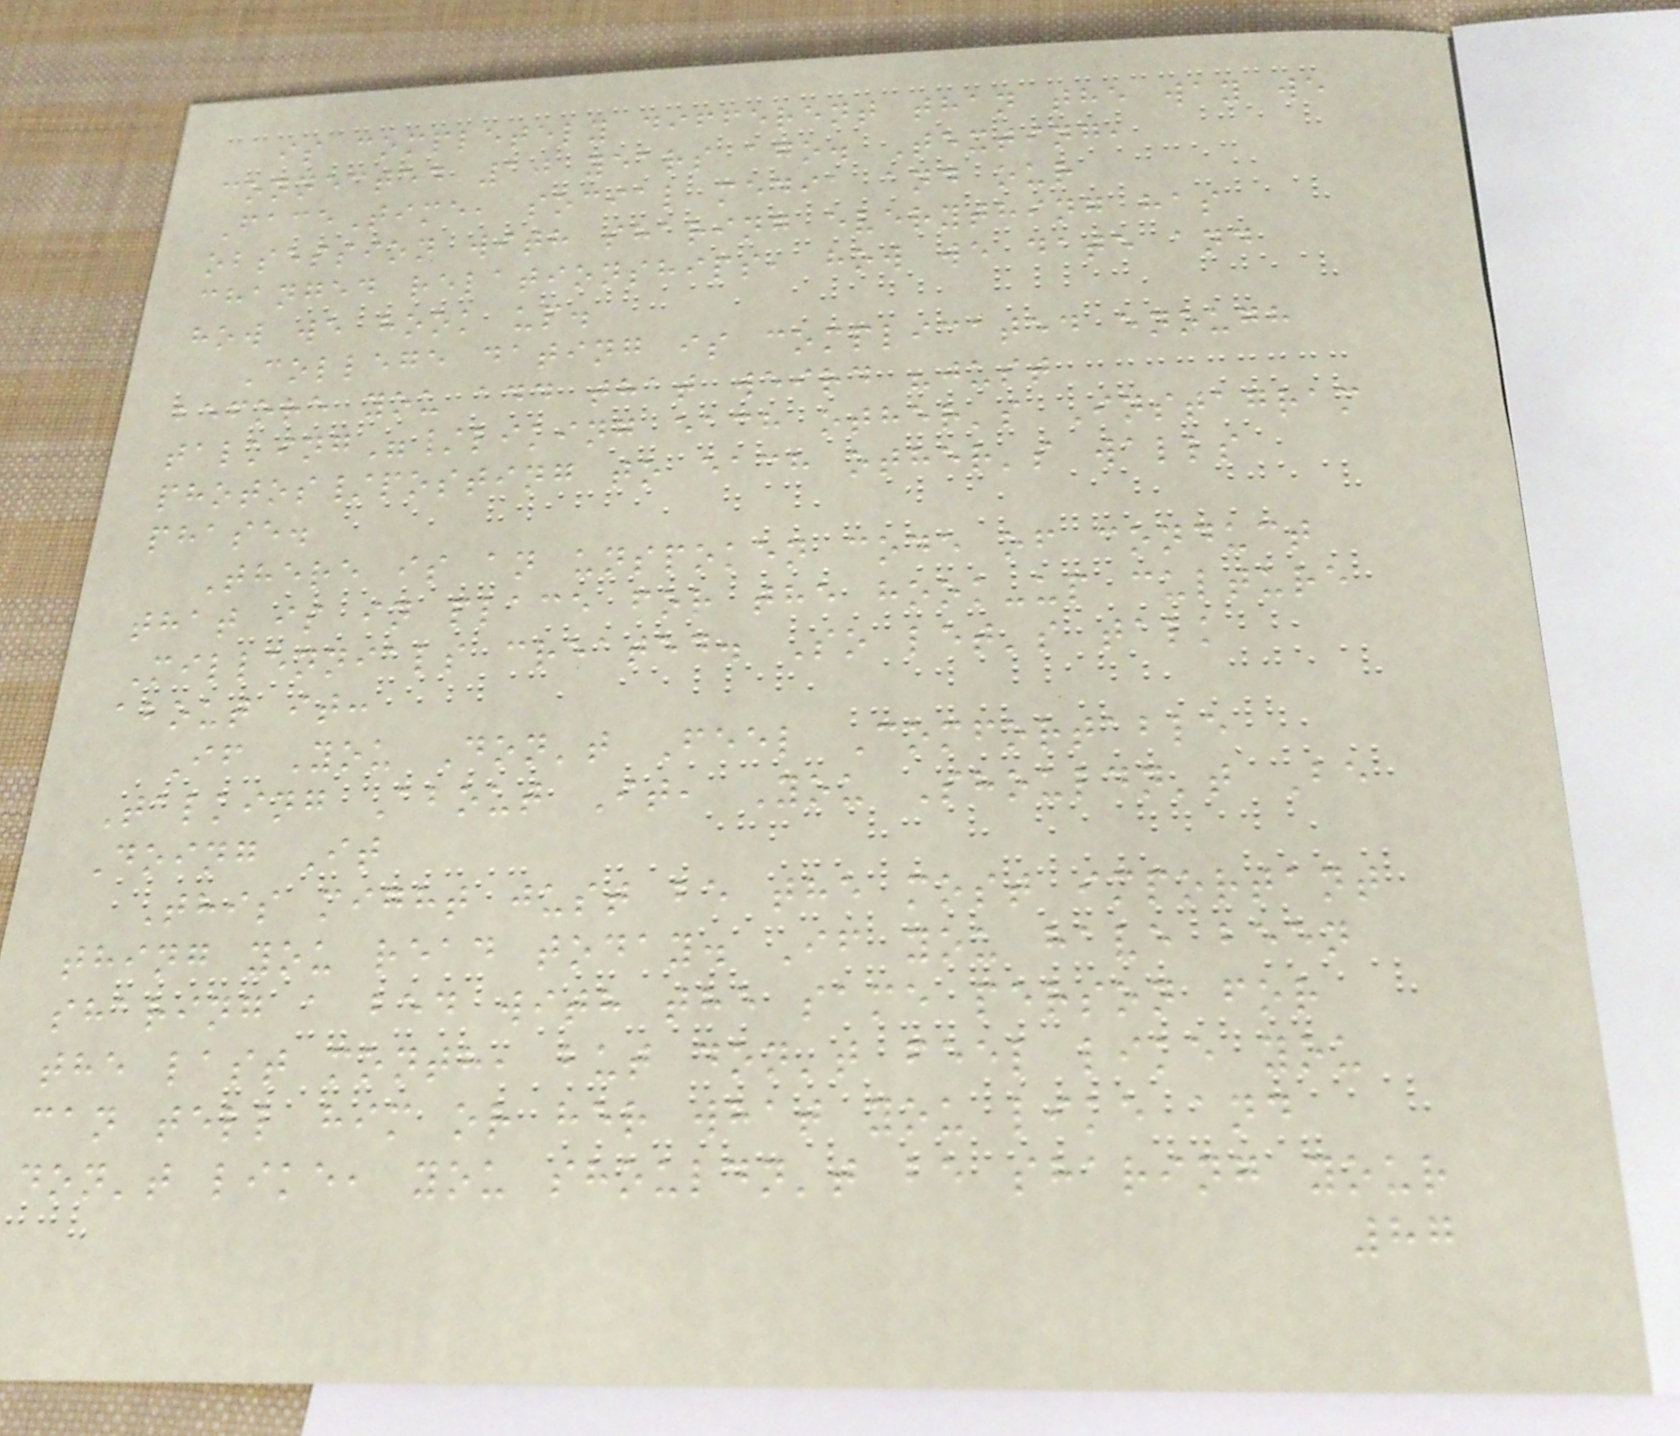is completely different than the way we
connected 10 years ago. Texting,
FaceTime, social media and our
obsession with sharing everything has
changed relationships, how we date and
how we hook up.
College dating is complicated enough
before you add that weird "just
talking"/liking each other's Instagram
photos/posting to each other's walls
phase.
There is an unspoken code of conduct
that is in place for the hook-up culture
Millennials created. So let's talk
about it:
If You Don't Feel Comfortable
Talking About It, You Shouldn't Be
Doing It
This might just be the most important
thing you read today. If you have been
sharing a bed with the same person for
the last month, but don't feel like you
can tell him or her what you like and
don't like, you shouldn't be sharing your
87
